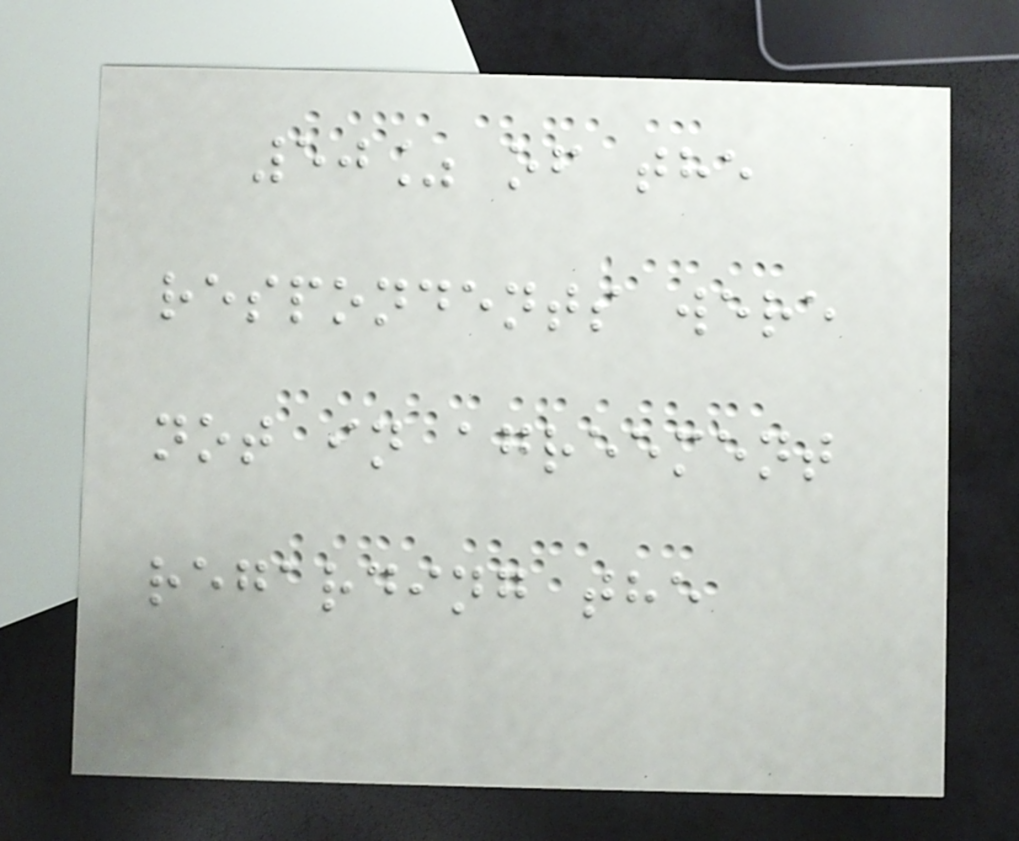50% of the
respondents were
not in agreement
regarding the
